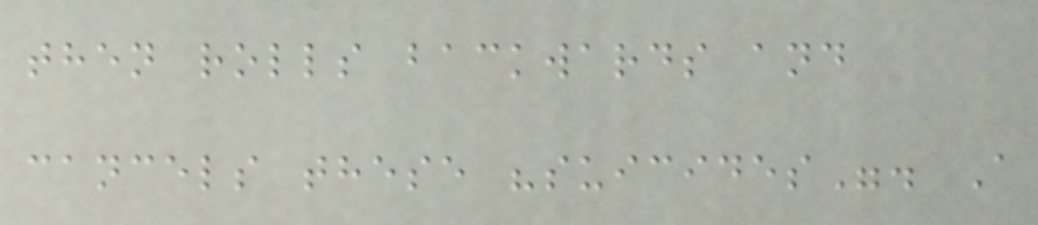then rolls backwards and
cancels these "suicides". A
